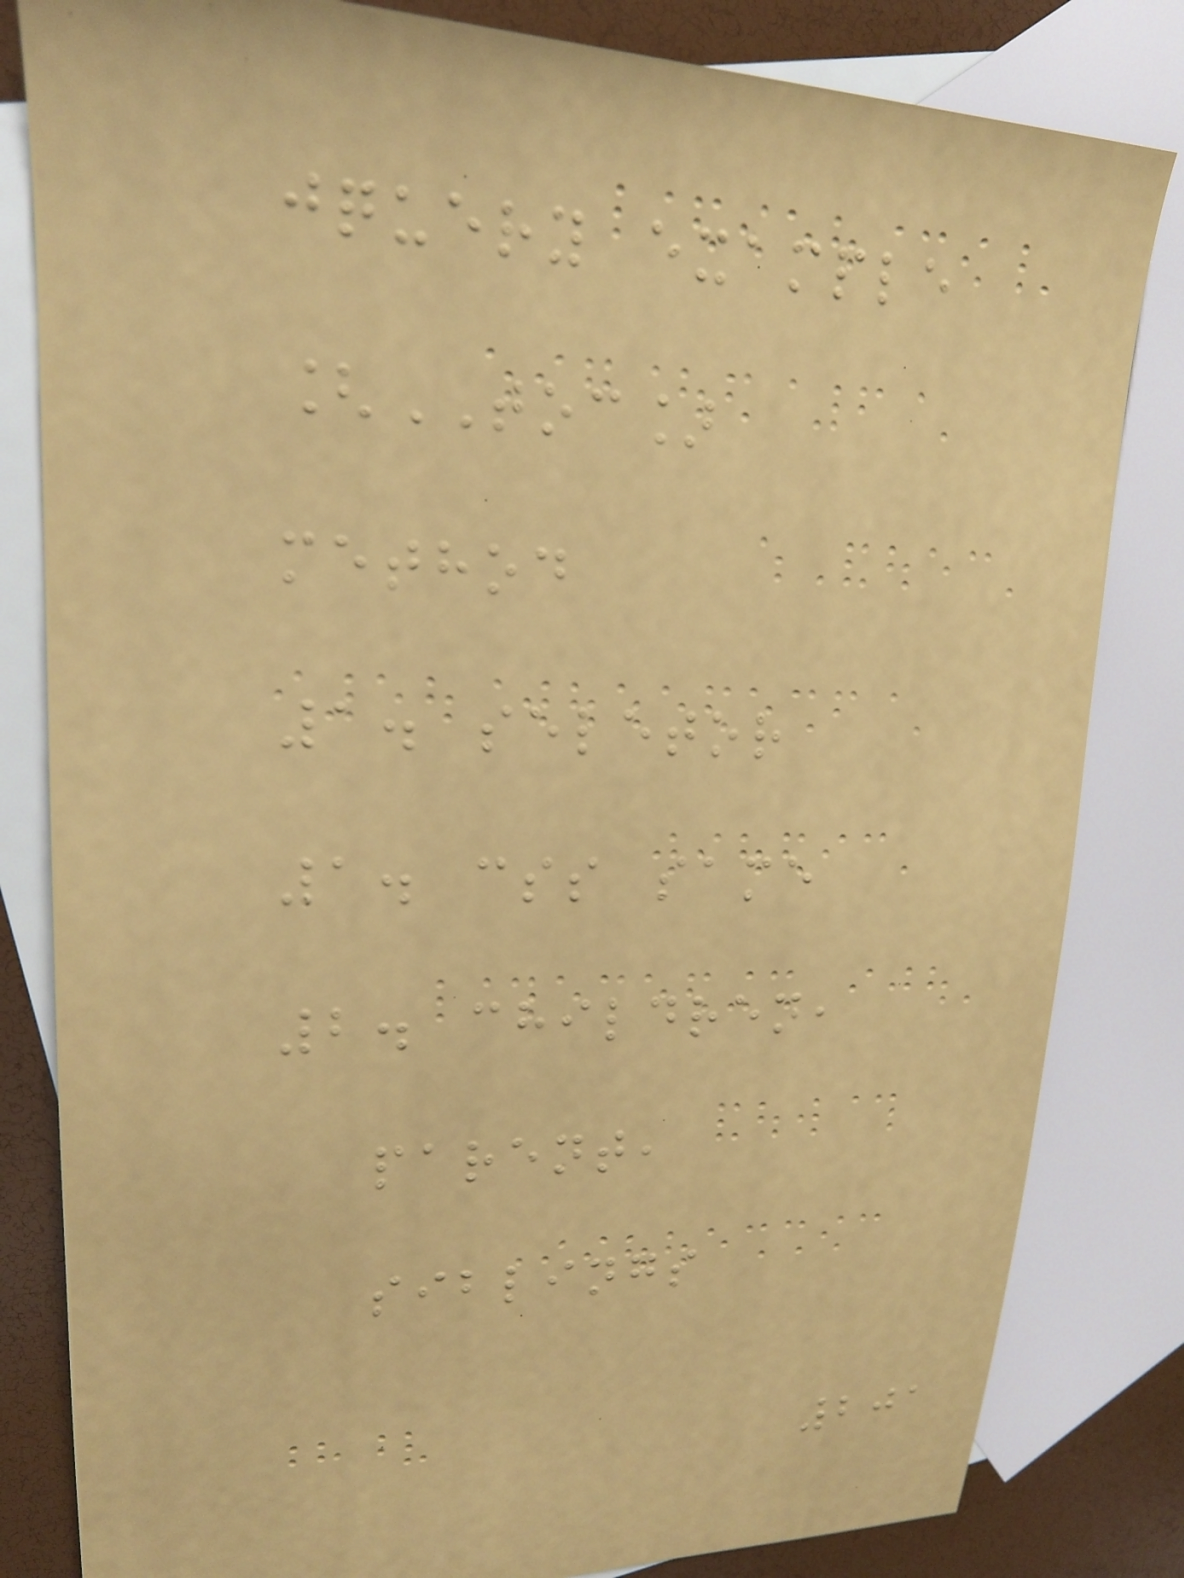jquery example
[TOC]
method
1. seletor
1. css same
2. children,
parent,
siblings
201
